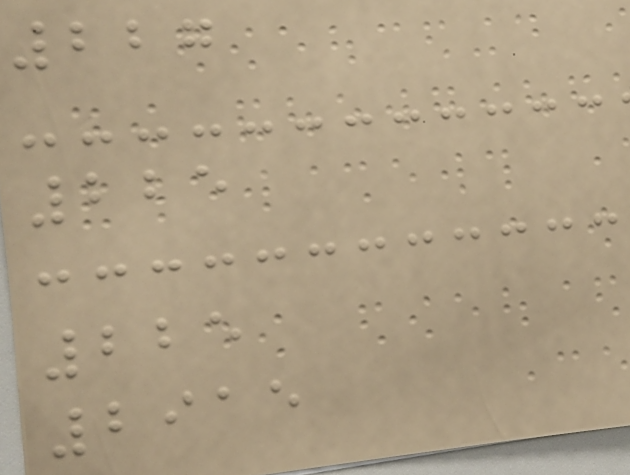227
225
225
2915
